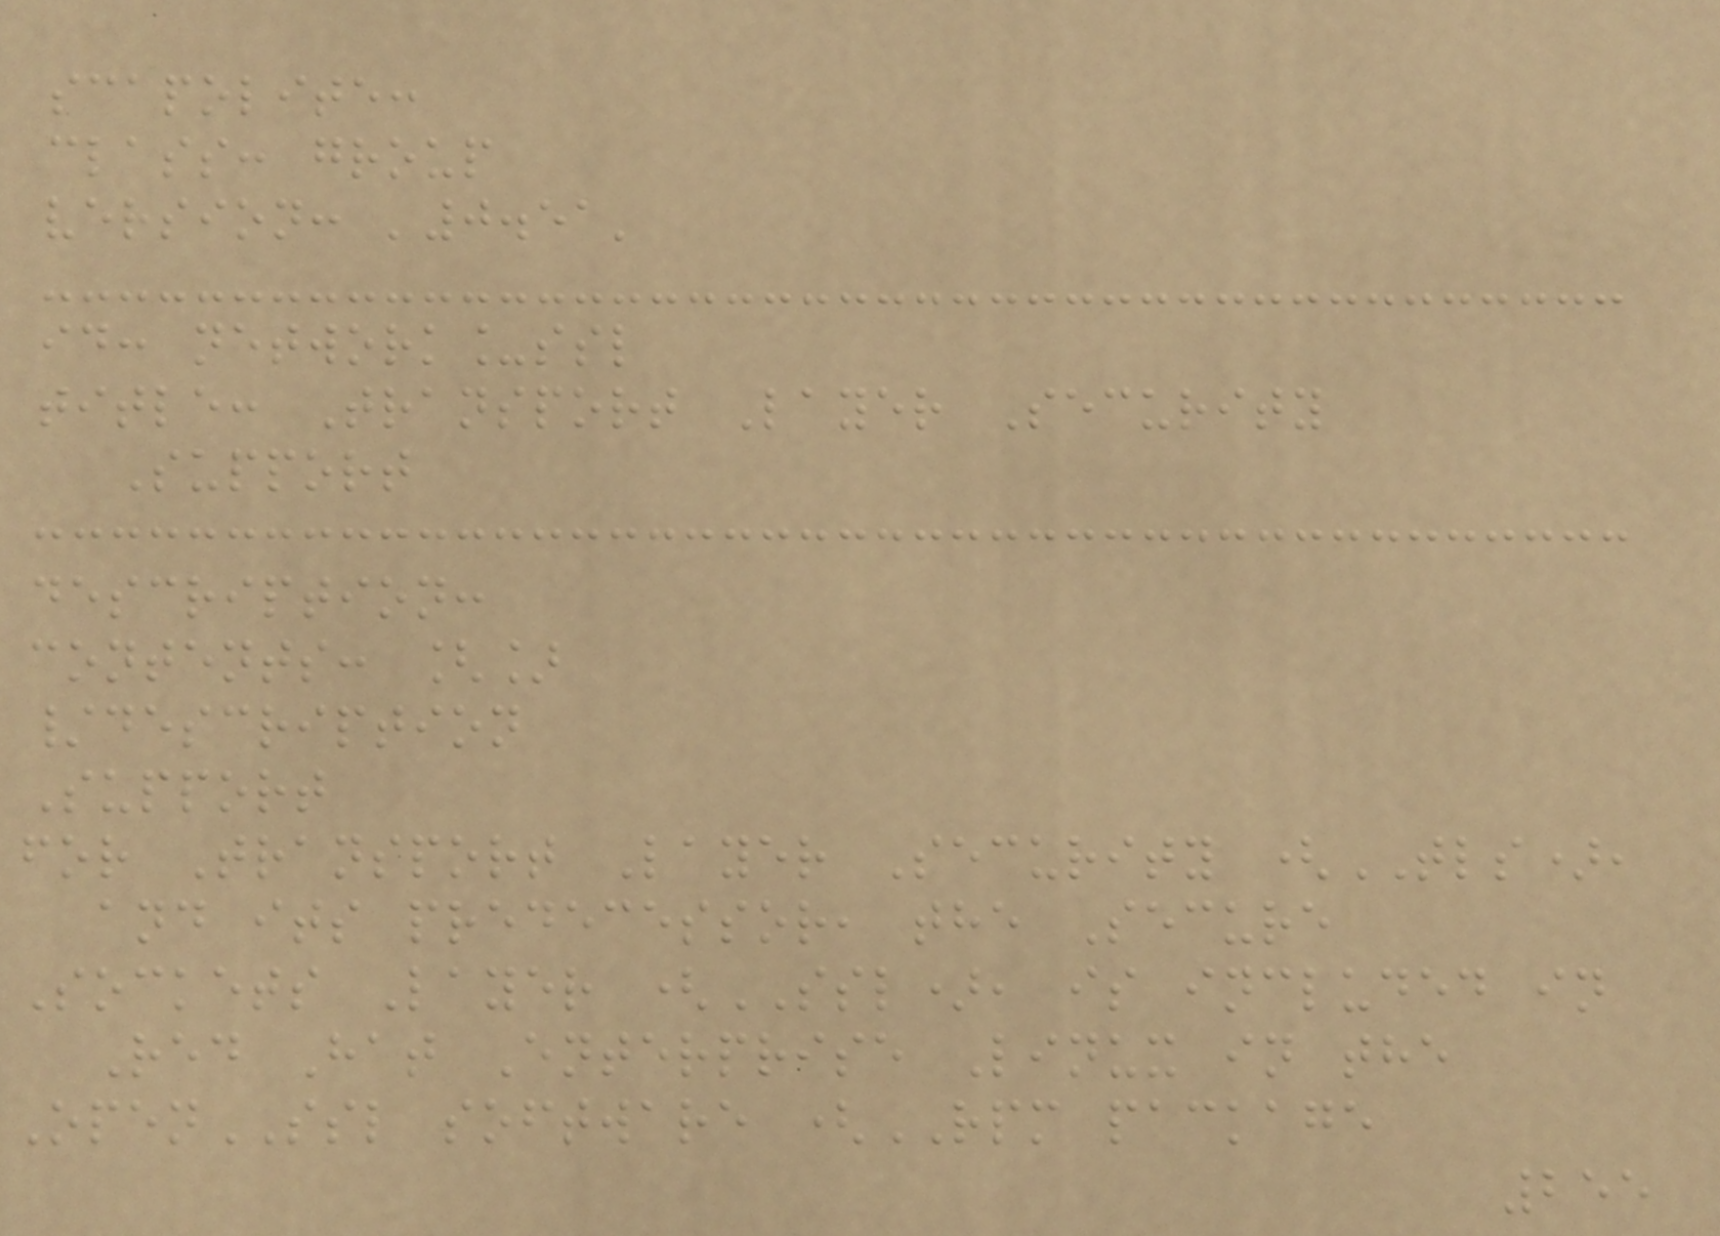scapolite:
class: group
version: '0.51'
id: network_ssl
title: Transport Layer Security
Support
description:
contents: []
/description
Support
for Transport Layer Security (TLS),
and its predecessor, the Secure
Sockets Layer (SSL), is included in
Red Hat Enterprise Linux in the
OpenSSL software (RPM package
255
